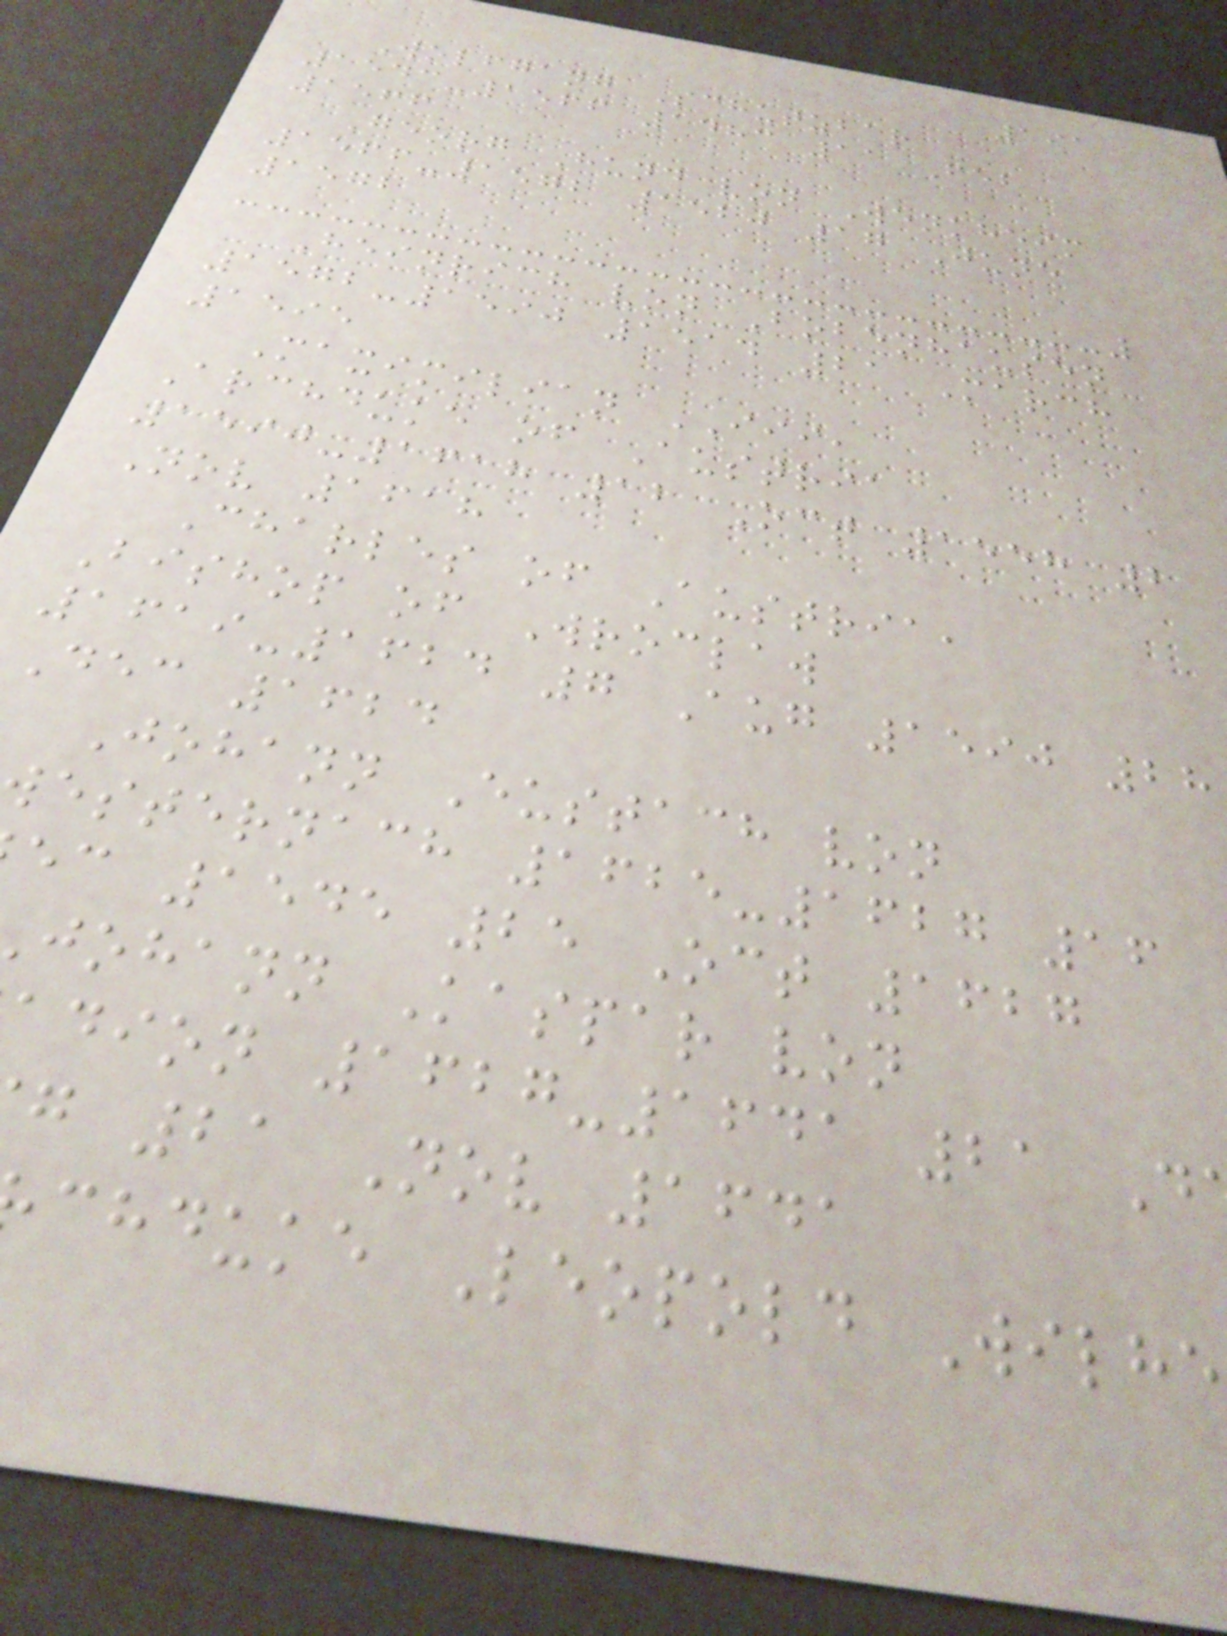191
Wolfgang Schutzbar
1543-1566 1483 11 Feb
1566
Georg Hund von Wenkheim
1566-1572 1520 17 June
1572
Heinrich von Bobenhausen
1572-1590 1514 21 March
1595
Maximilian III,
Archduke of Austria
1590-1618 12 Oct 1558 2
Nov 1618
Charles of Austria,
Bishop of Wroclaw
1619-1624 7 Aug 1590 28
Dec 1624
Johann Eustach von
esternach 1625-1627 16
ec 1545 25 Oct 1627
johann Kaspar von
adion 1627-1641 21 D
g 21 Nov 1641
chduke Leopold Wilhe
